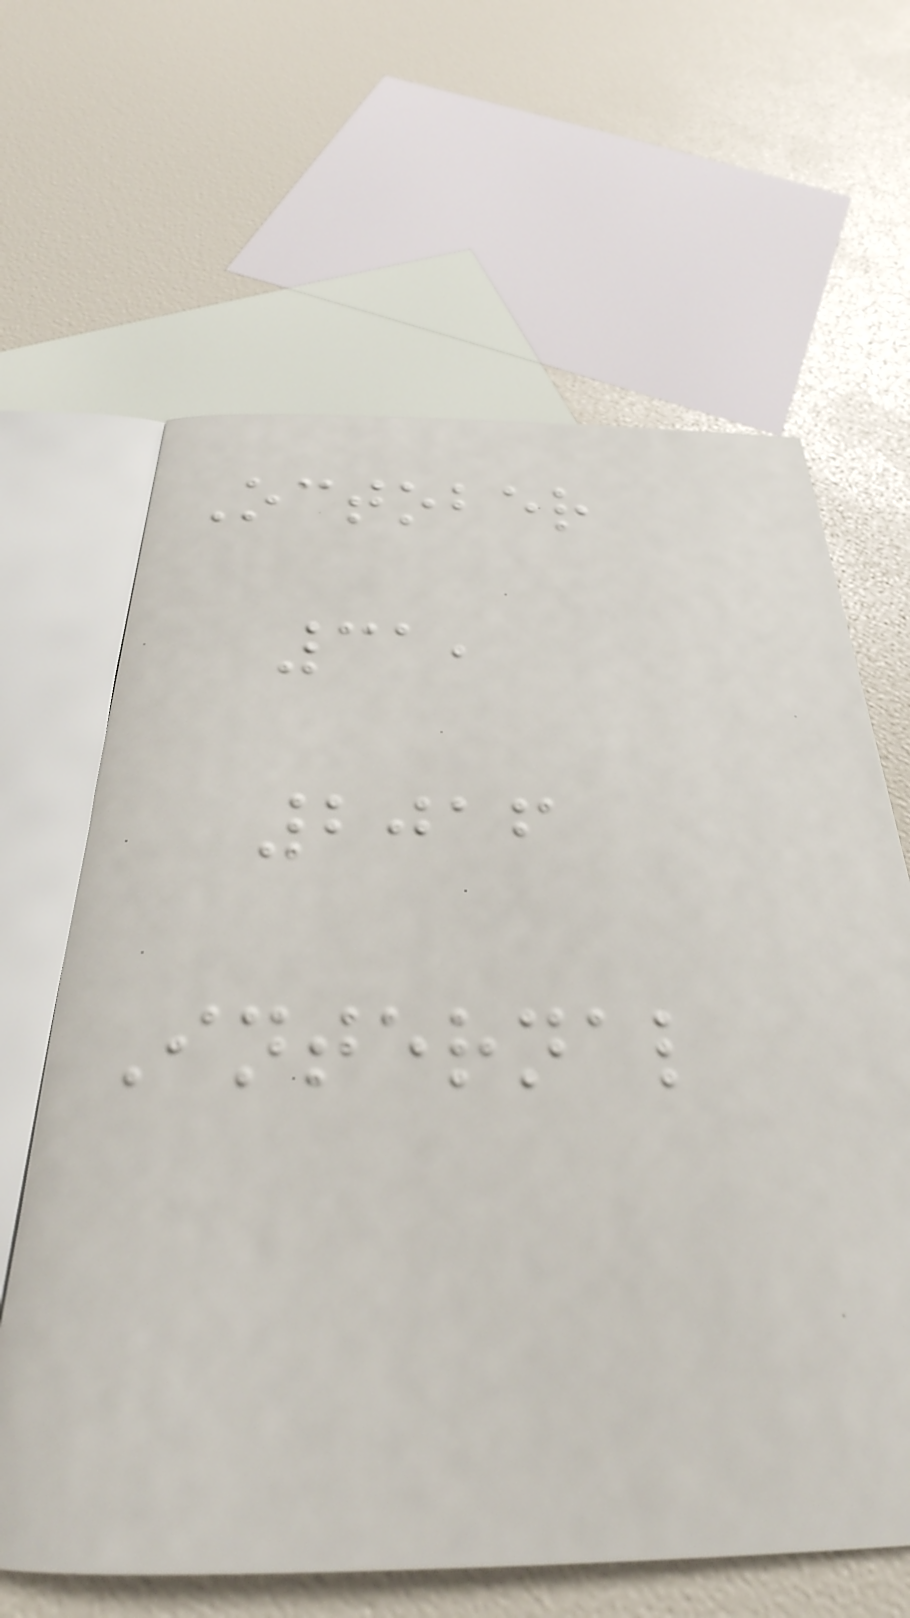October
31,
2016
Internal
